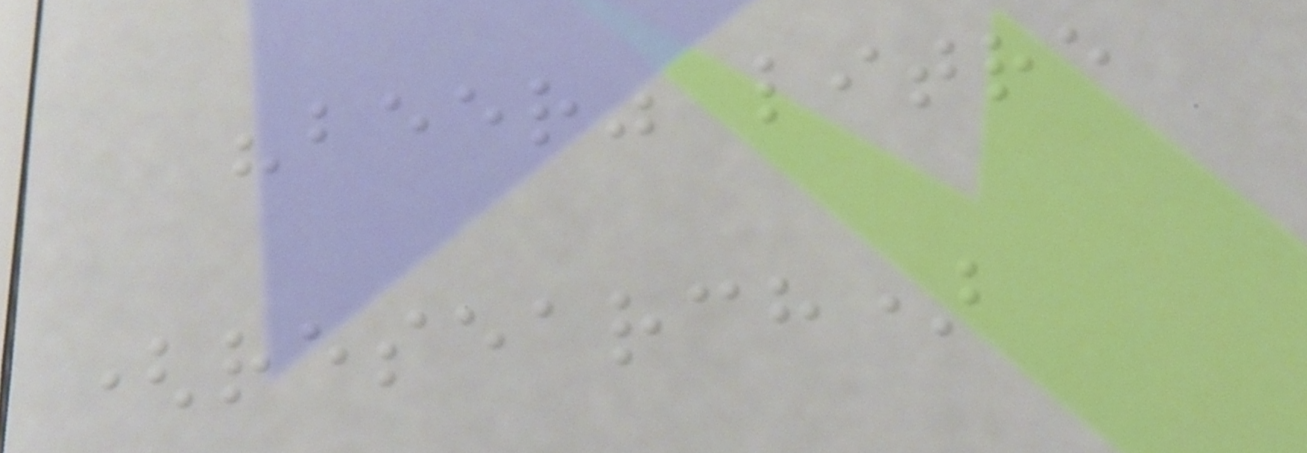"beer" litre
(research)
